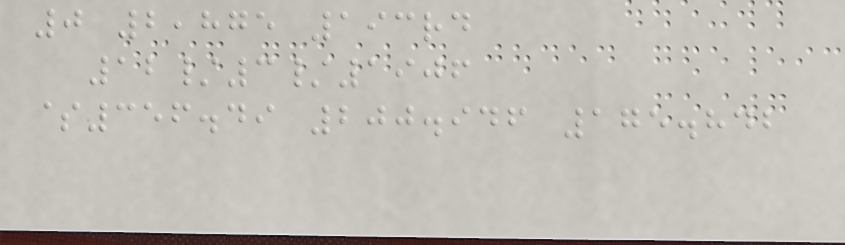0 2,875 193rd
12/3/1906
$356.49 200.946 175.842
